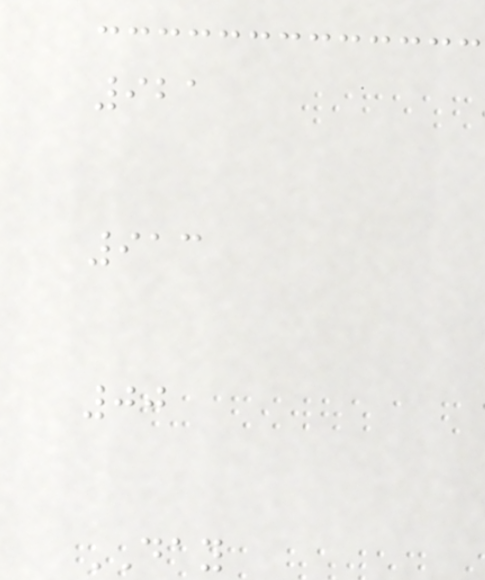921
913
00
DAY
